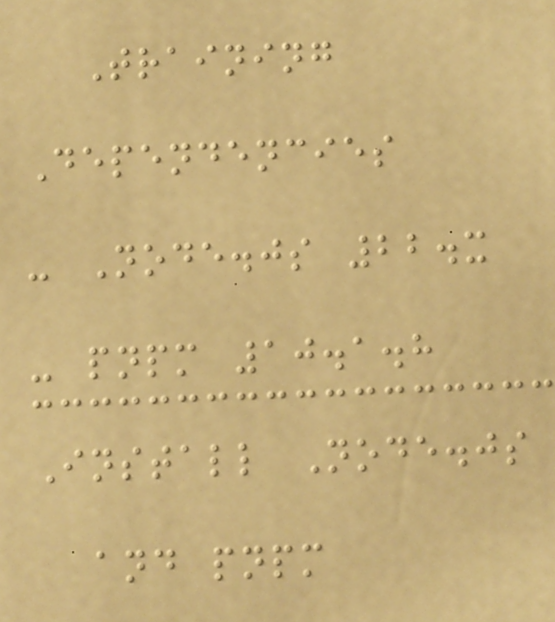Training
Dependencies
- Node.js 22.x
- pnpm 10.1.8
Install Node.js
and pnpm
